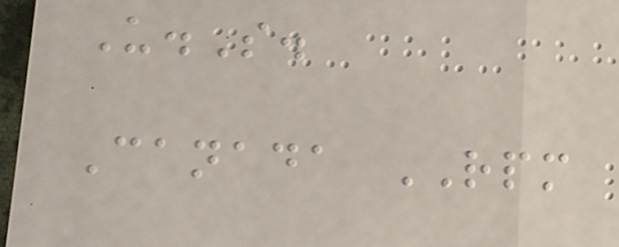U.S.
Canada RPM
